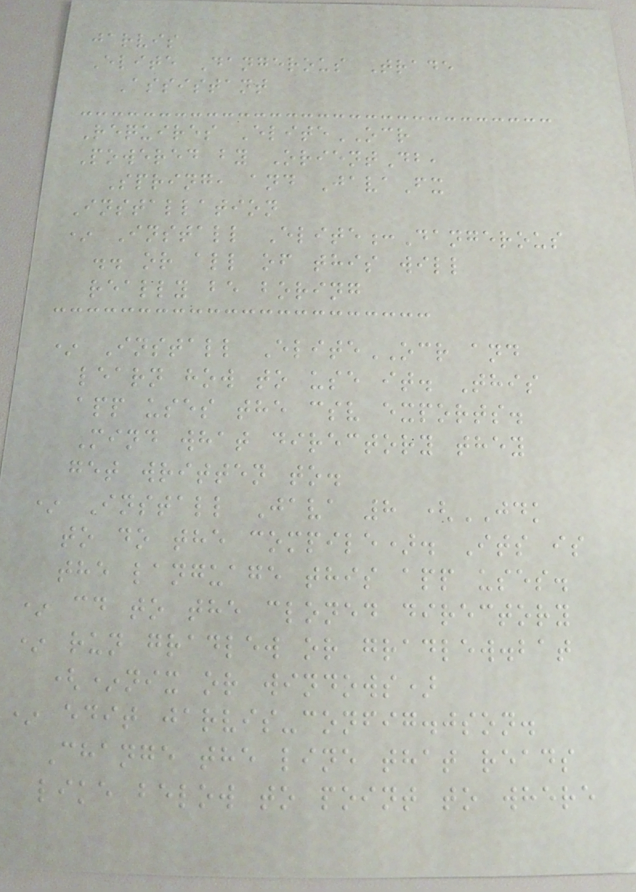jarvis
Elite Dangerous Trade
Assistant
Requires EliteOCR
Powered by OrientDb,
Spring, and JavaFx
Installation
* Install Elite:Dangerous
.. or all of this will
really be boring
* Install EliteOCR and
learn how to use it. This
app uses the csv exports.
Mind what directory they
get written to.
* Install Java 8 (JDK
to do the compile). Its is
the language this app uses.
* cd to the cloned directory
* run gradlew or gradlew.bat
(*nix or windows)
* edit jarvis-config.json.
Change the line that reads
like below to point to where
